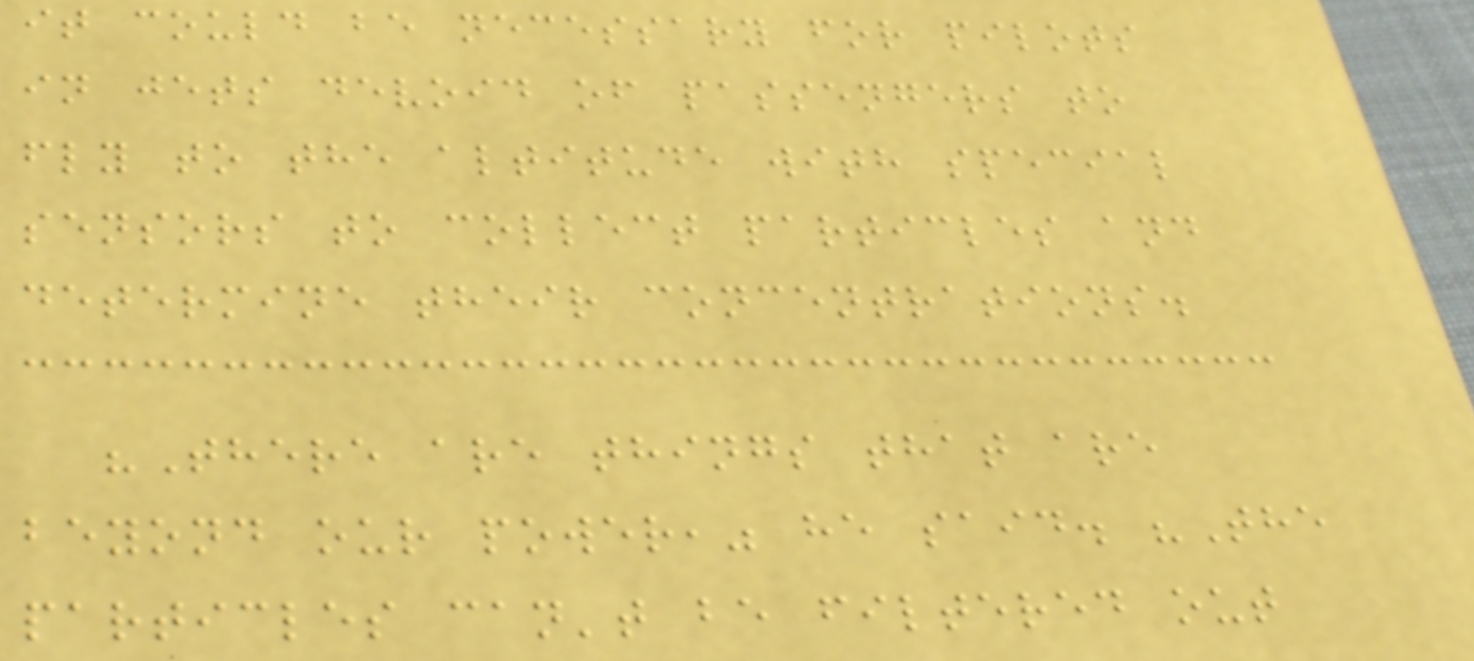it could be necessary for pilots
in jets devoid of passengers to
fly to the altitude with special
sensors to collect particles and
determine their concentrations.
"There are things that are
beyond our power," he said. "The
particles can't be filtered out
